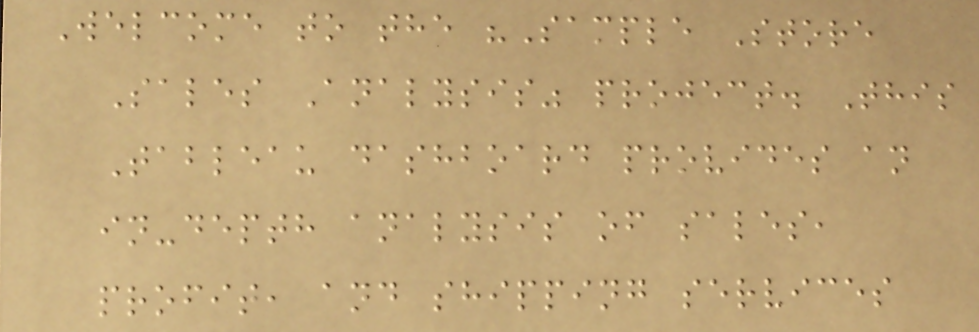Welcome to the "Sample Store
Sales Analysis" project. This
Tableau dashboard provides an
in-depth analysis of sales,
profit, and shipping services
